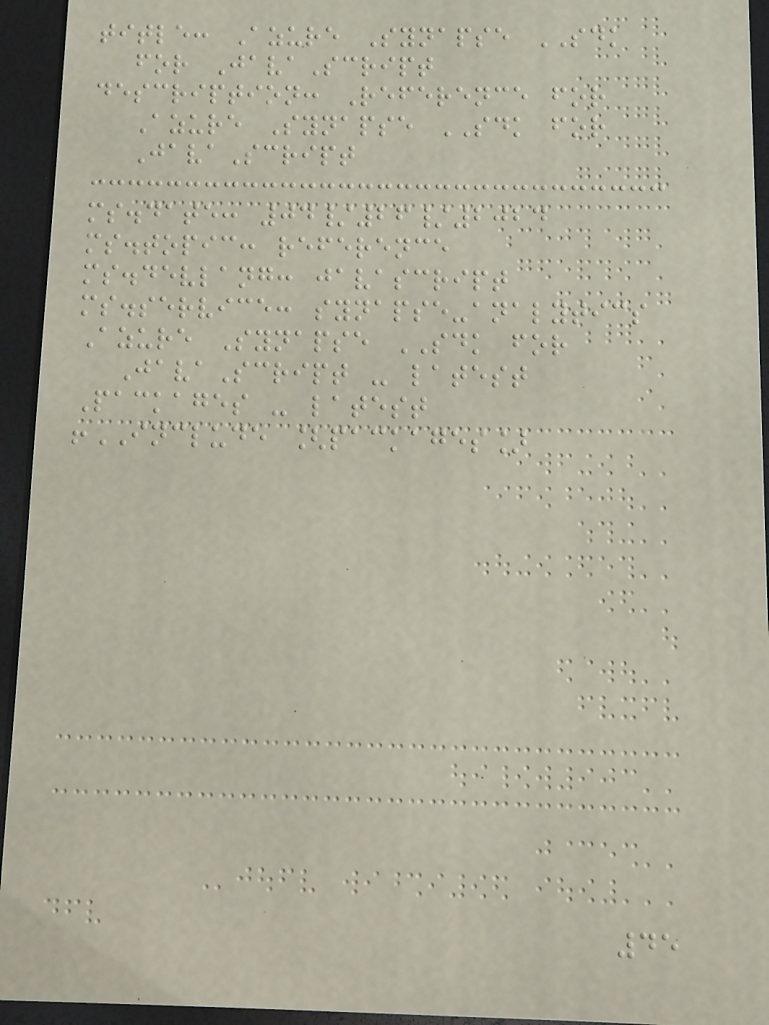title: Azure Synapse SDK
for JavaScript
description: Reference for
Azure Synapse SDK for
JavaScript
ms.date: 04/26/2024
ms.topic: reference
ms.devlang: javascript
ms.service: synapse-analytics
Azure Synapse SDK for
JavaScript - latest
Packages - latest
!INCLUDE [packages]
45
